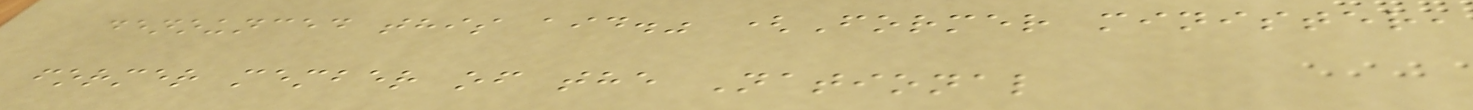denounced this aid." (Former minister,
former member of the National
